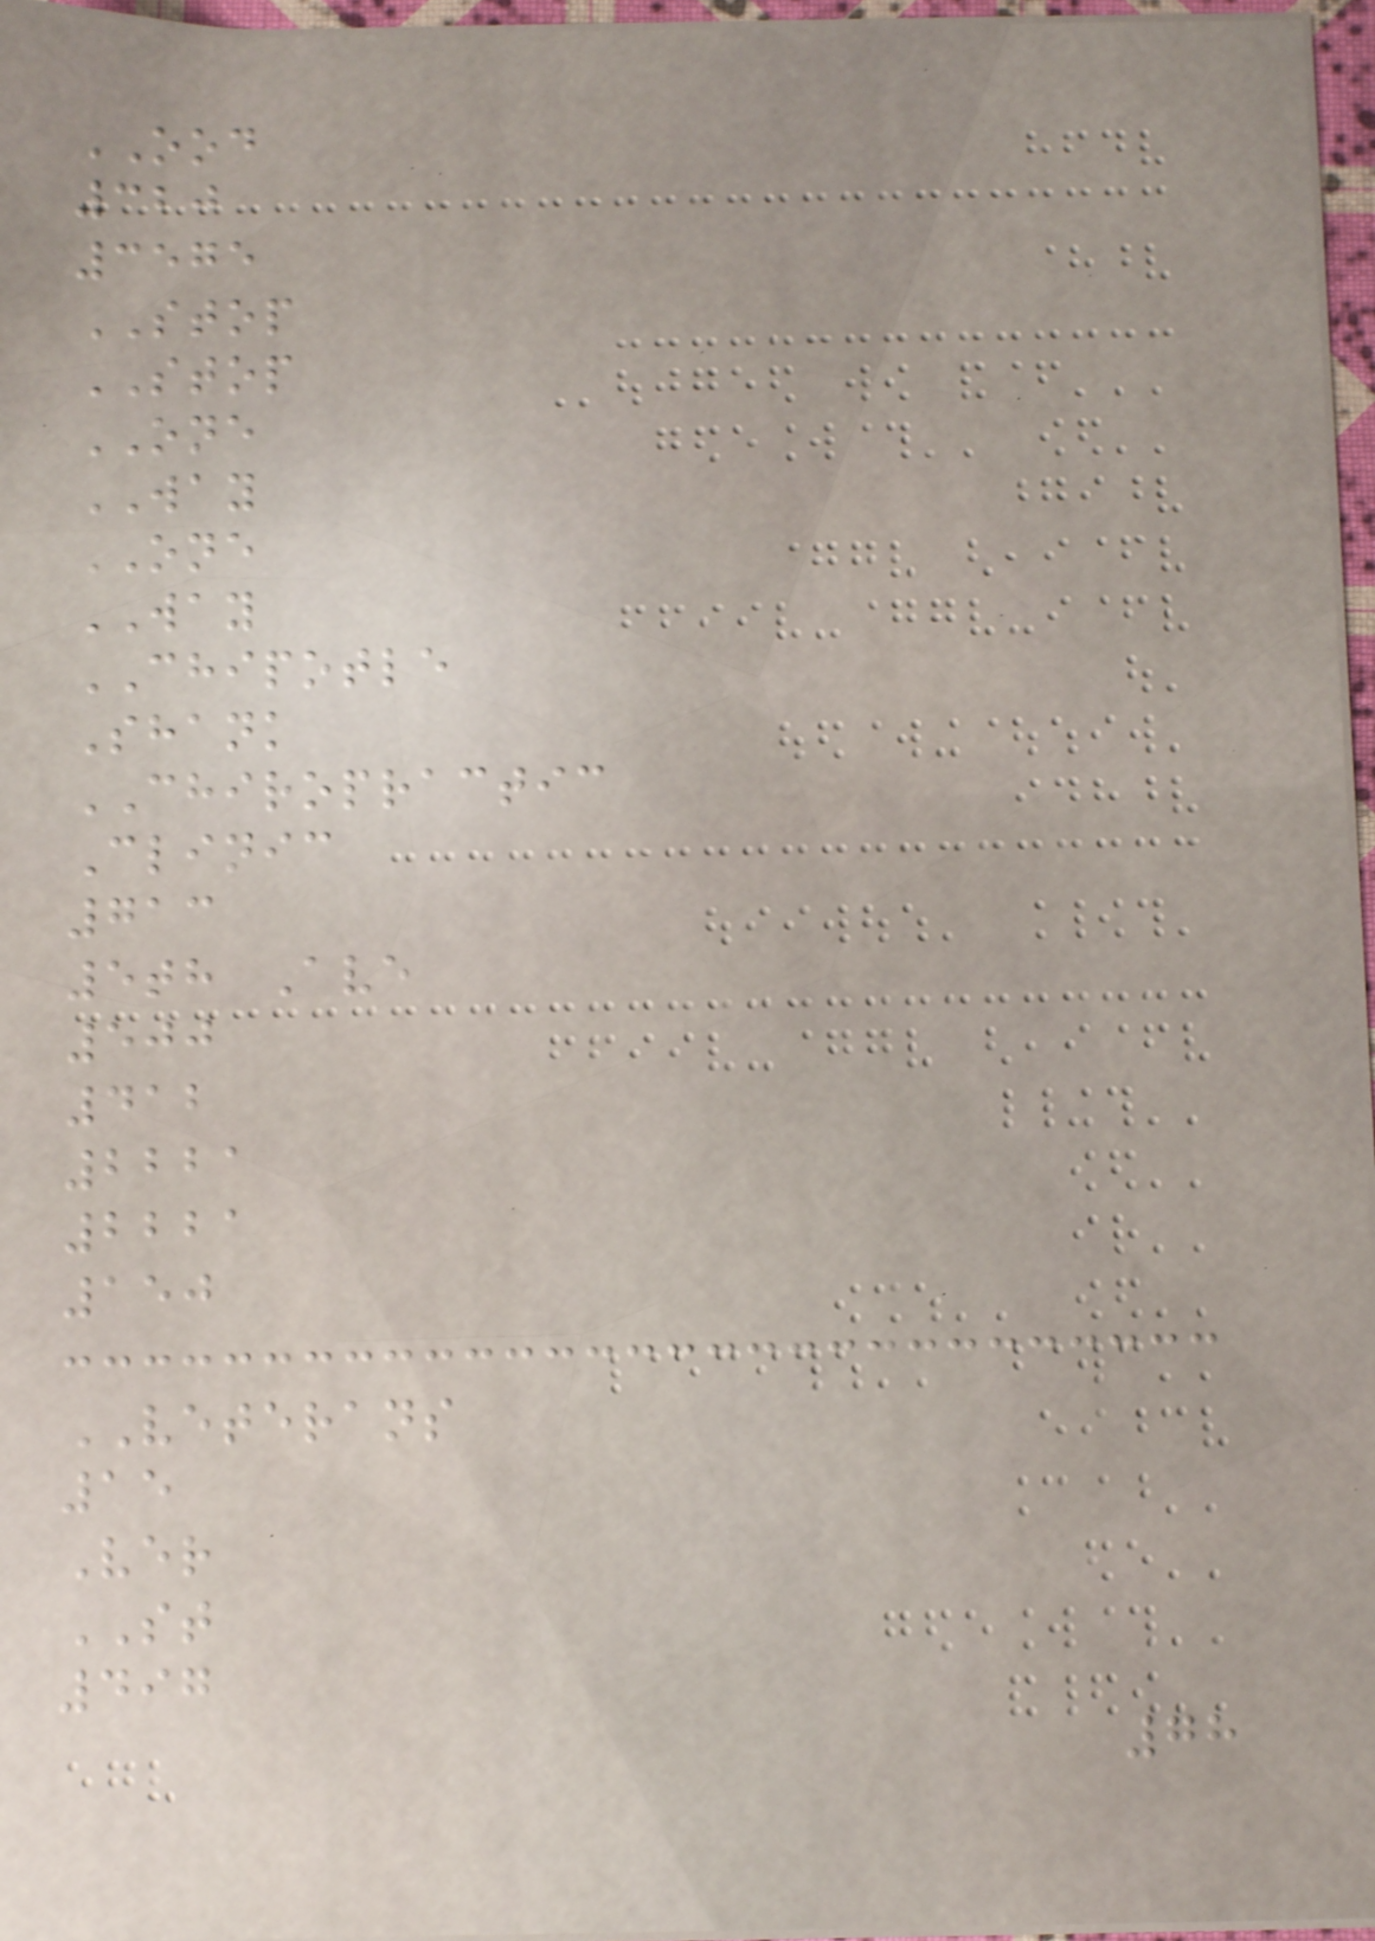OOD
320
3575
STOP
STOP
ONE
WAY
ONE
WAY
CHIPOTLE
Shank
CHIROPRACTIC
Clinic
713
5th Ave
500
412
2221
2221
150
VETERANS
15
Ver
ST
497
78
